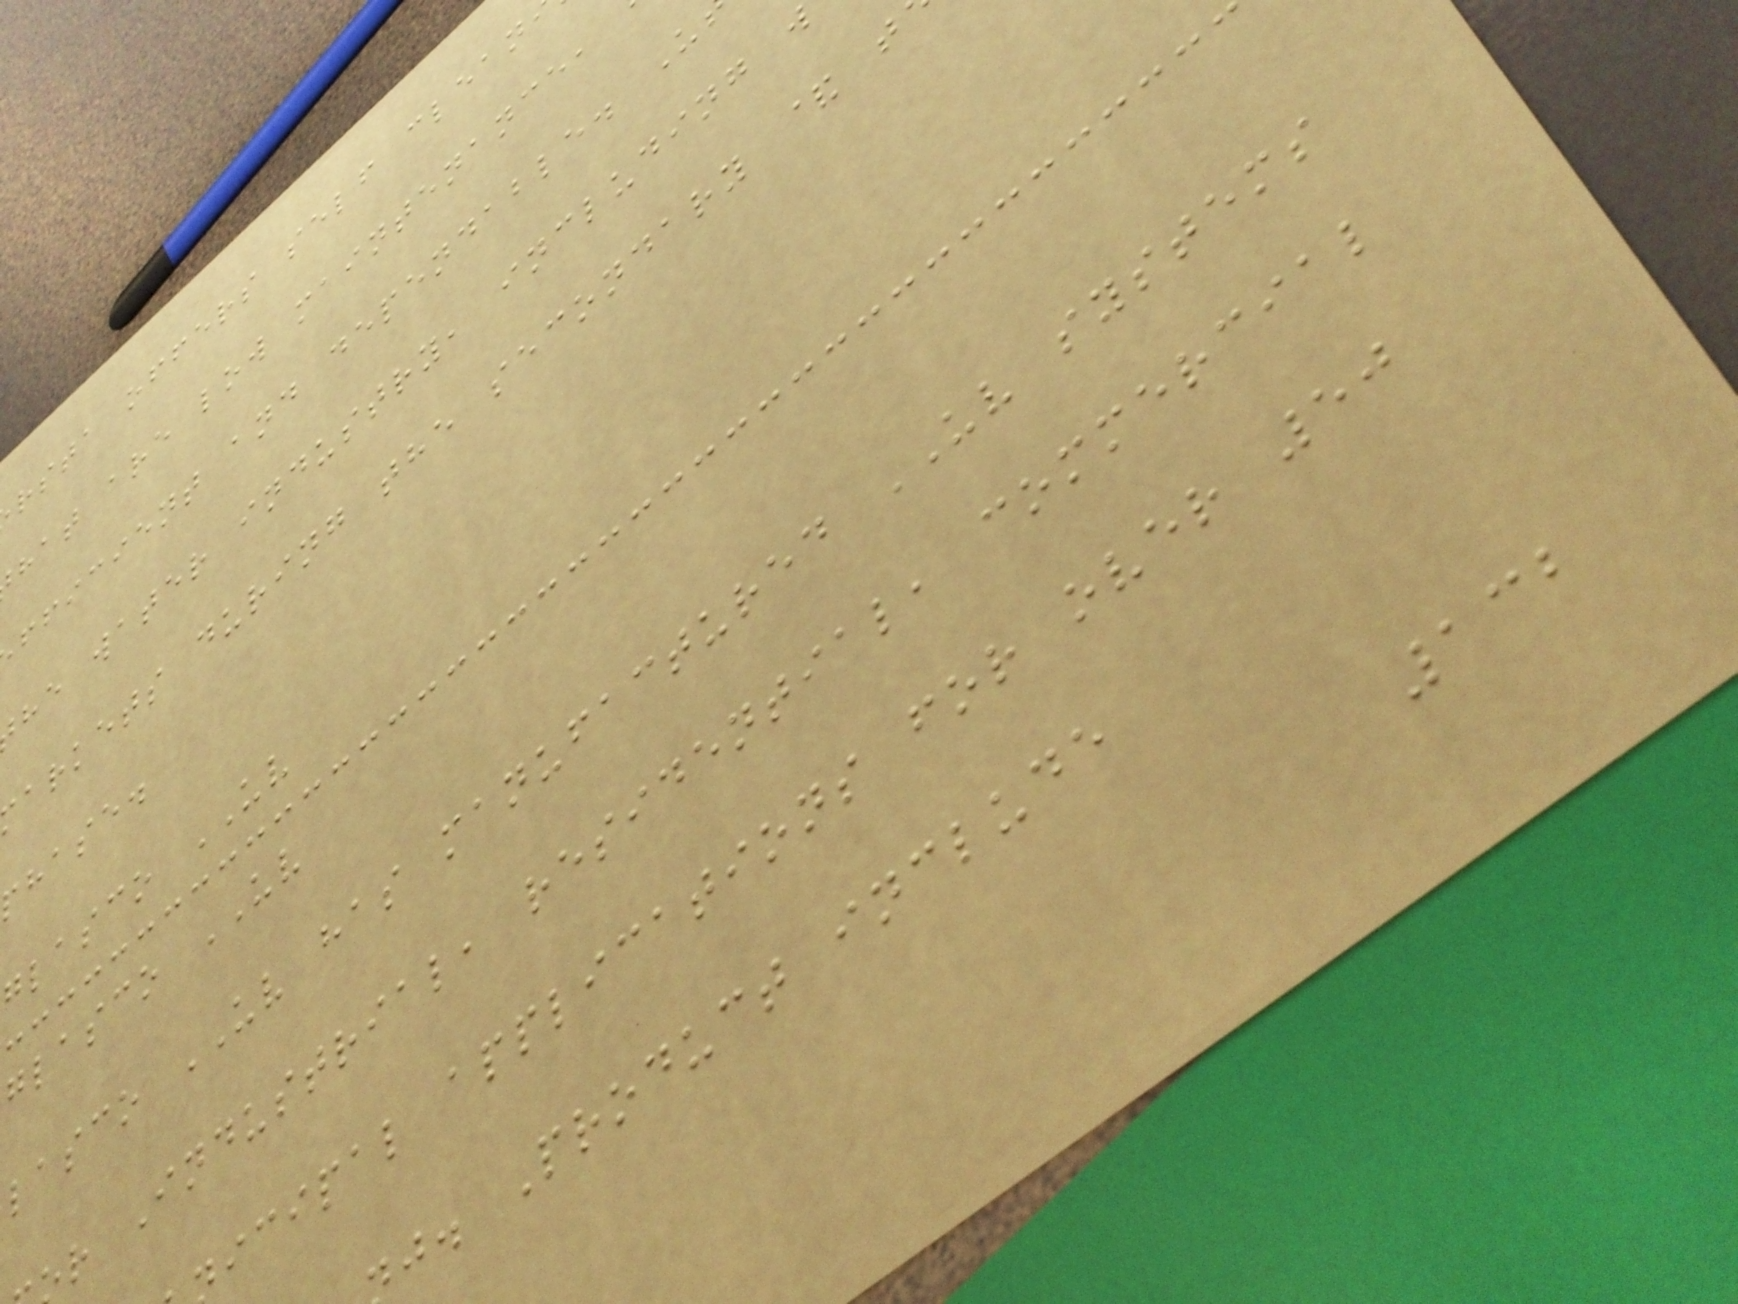rsta offers self clean
hat are low maintenance,
fficient and dependable. U
he water industry, including w
arkets during the secondary & t
phase.
glasco UV
glasco UV
lasco UV has manufactured UV systems
r Industrial, residential, commercial
icipal applications for over 50
j. Product include
132
